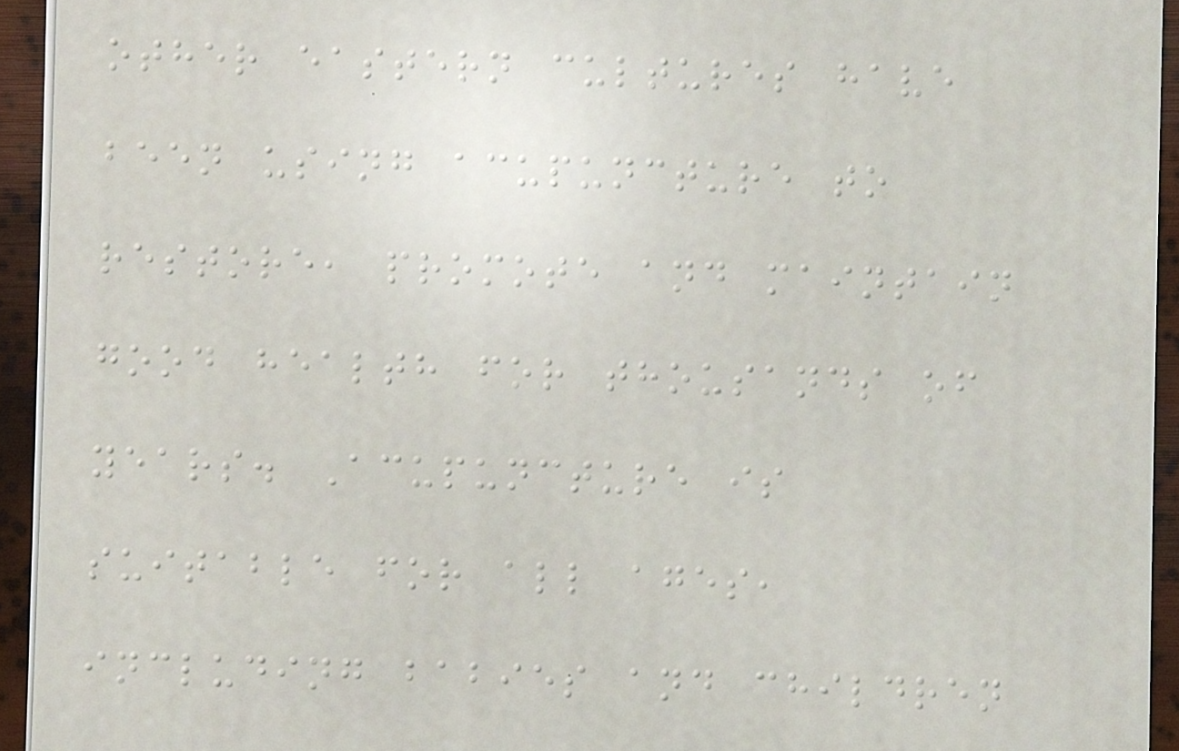other eastern cultures have
been using acupuncture to
restore, promote and maintain
good health for thousands of
years. Acupuncture is
suitable for all ages,
including babies and children
